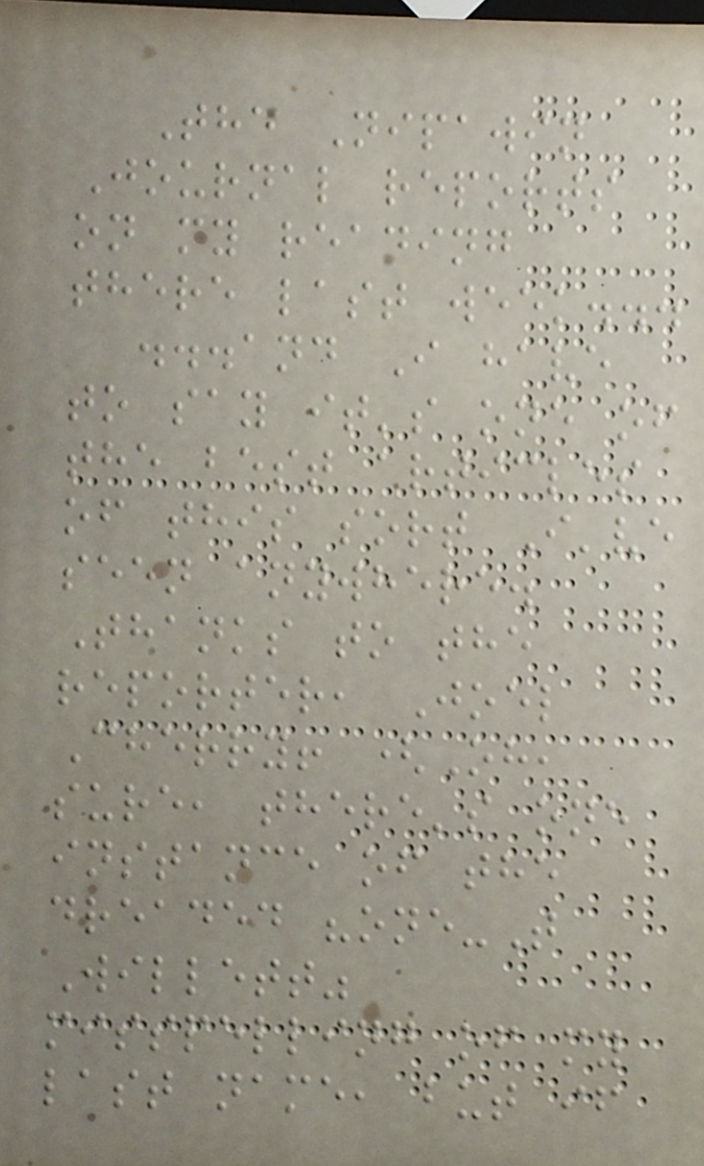The Nipawin
Journal reports
on my reading
there last week...
...and I have
to say it's one of
the best articles
of this sort I've
seen anywhere.
Thanks to the
reporter, Joel
Cherry! (Oh,
sure, there's one
instance of the
dreaded "one-T
Willett"
misspelling of my
last name, but if
